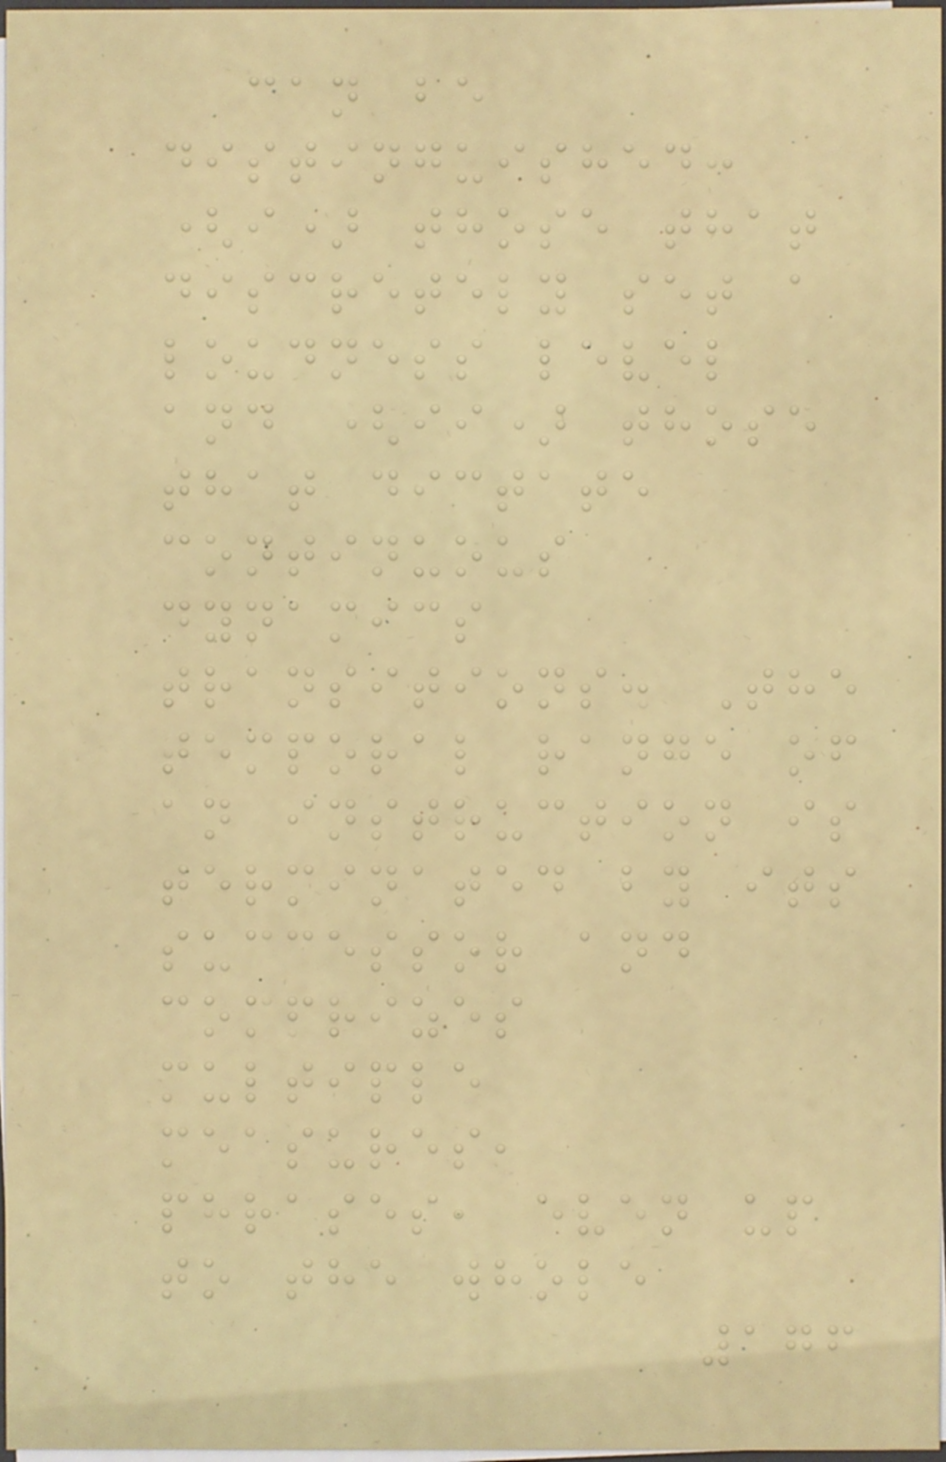can be
distinguished:
(i) those that
discretely set a
loudness level
and (ii) those
that dictate
continuous
dynamics
transitions. The
temporal range of
an instruction is
terminated by its
successor and
comprizes
multiple
measures,
phrases, even up
to the whole
176
